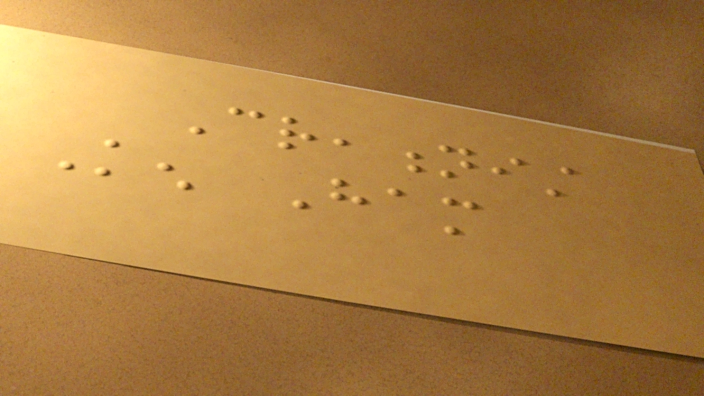Creationist
Ken Ham
